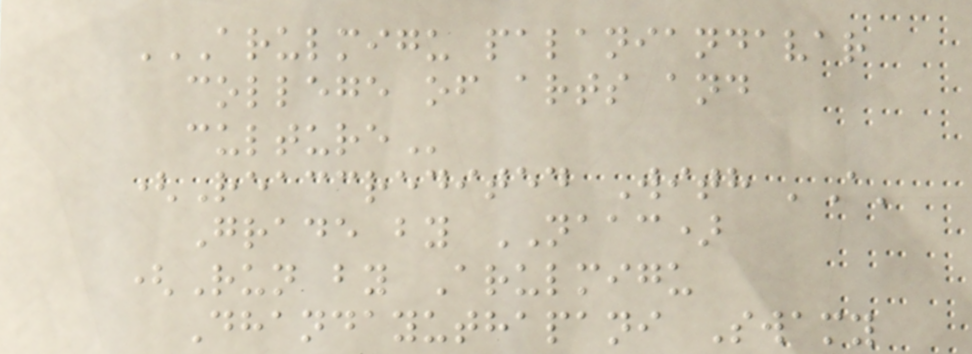ARULMIGU PALANIANDAVAR
COLLEGE OF ARTS AND
CULTURE
(Reaccredited With 'A'
Grade by NAAC)
(Run by Arulmigu
Dhandayuthapani Swamy
